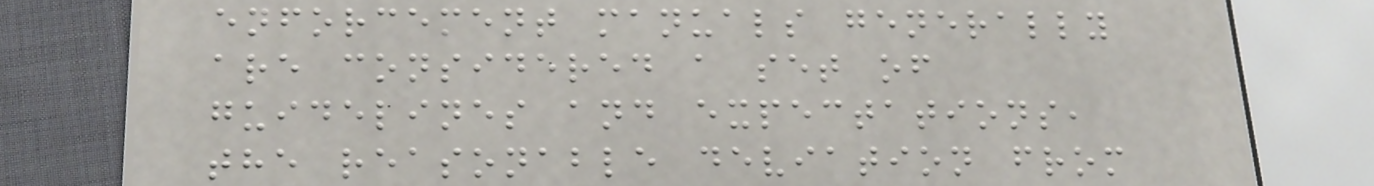enforcement manuals generally
are considered a set of
guidelines and expectations,
the reasonable deviation from
